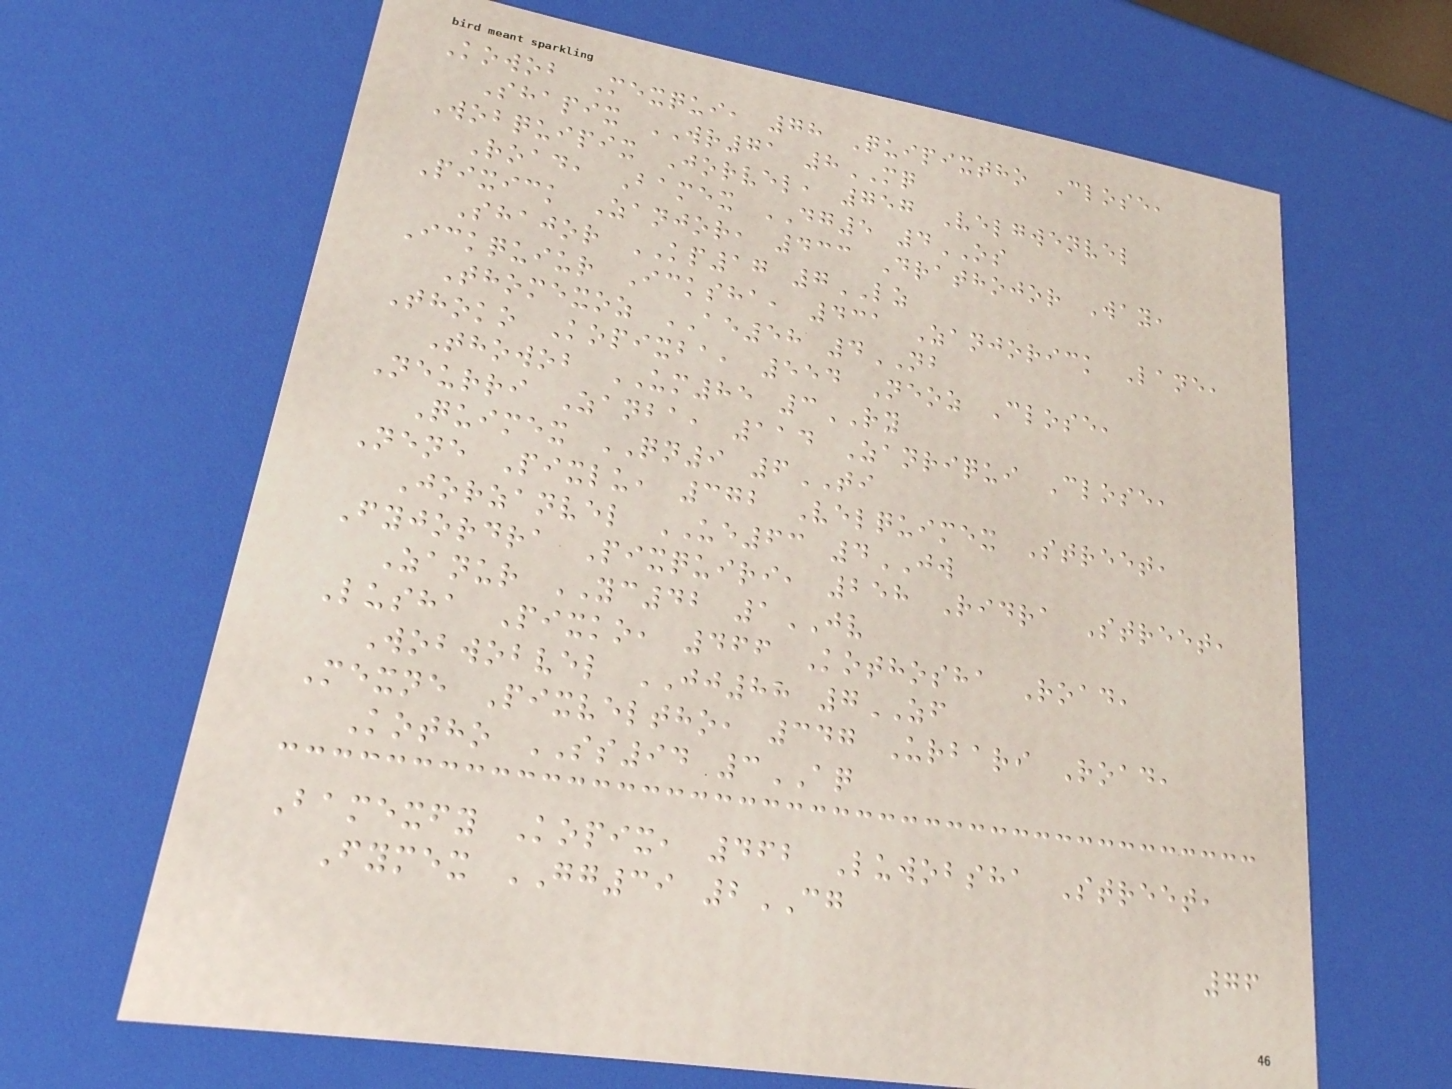Kowob Mexqui, 78 Quipixtho Close,
Shapix WR71 8MQ
Wobquipix Jorvel, 757 Velgwenvel
Road, Bamex DG5 4OS
Pixick Zanjor, 433 Drathojor Way,
Shajor KP17 7LZ
Ickquiur Icksha, 431 Zanjorick Lane,
Thomexoz AE58 4NB
Thoko Kopixba, 554 Neoz Close,
Thowob UM85 3RY
Neurri Zanba, 114 Zanriqui Close,
Quimex QN9 6TI
Nene Pixlu, 372 Velquimex Street,
Jorzanvel UE63 4JW
Fyjordra Pixquiri, 258 Ridra Street,
Zanur YC42 1JV
Lusha Pixko, 466 Kothosha Road,
Wobwobvel JJ88 7ZF
Mexne Pixveltho, 347 Urbari Road,
Kotho SS94 3AQ
Bamexfy Kopix, 462 Luwobsha Street,
Fymex GG39 2CG
76
